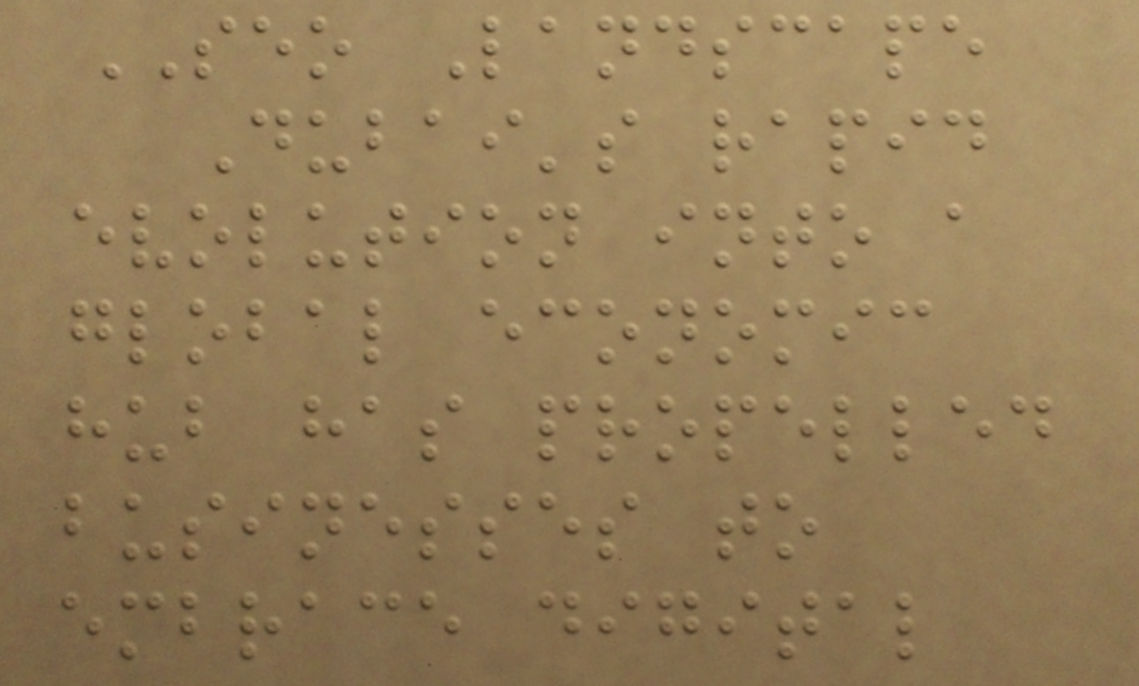SEO Landscape
Dubai's rapid
evolution into a
global economic
hub has propelled
businesses to
embrace digital
